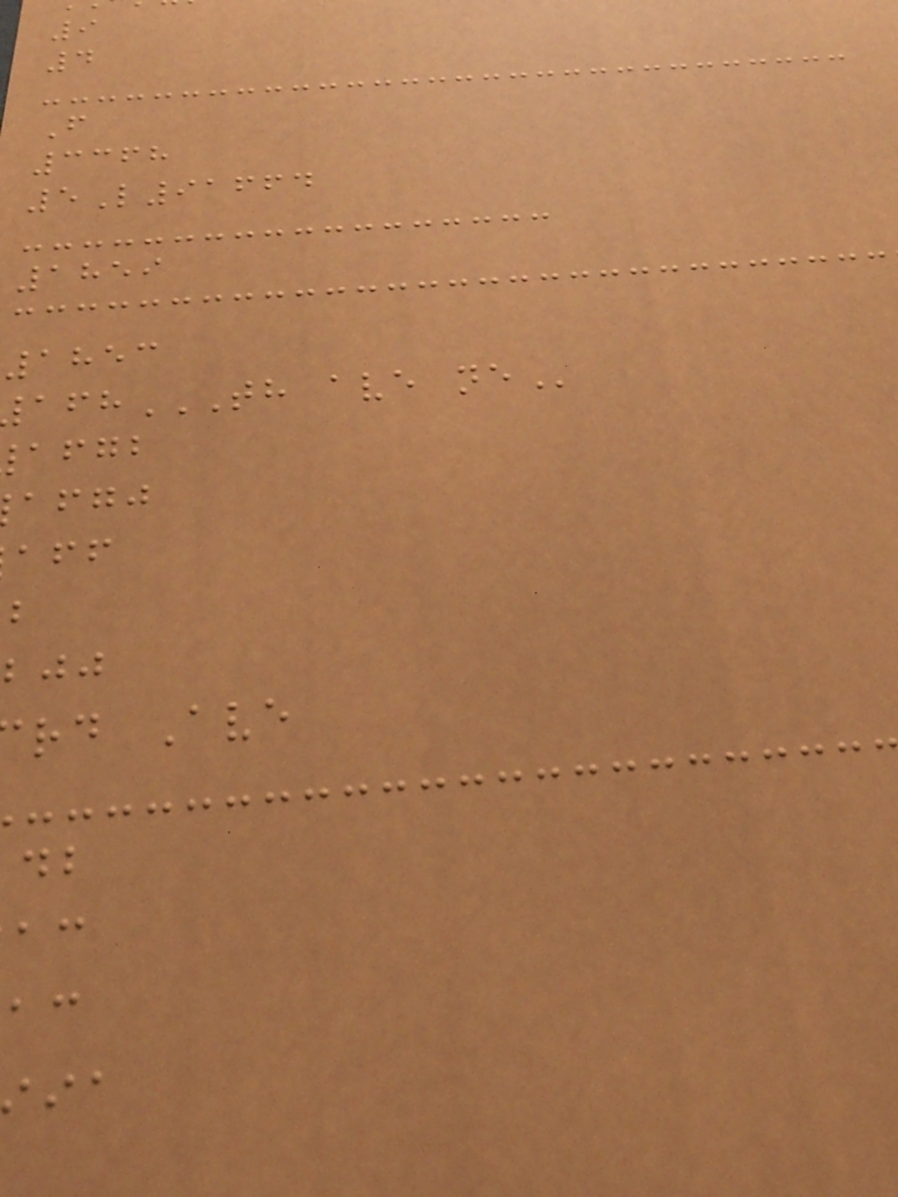9
4
F
3368
5L91664
1859
1853
afgb
afgj
rd Ave
